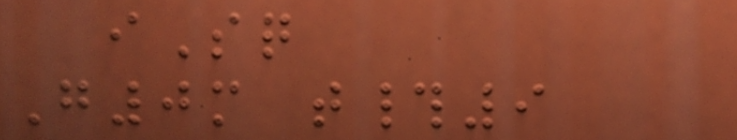iSq
G0m t#9
